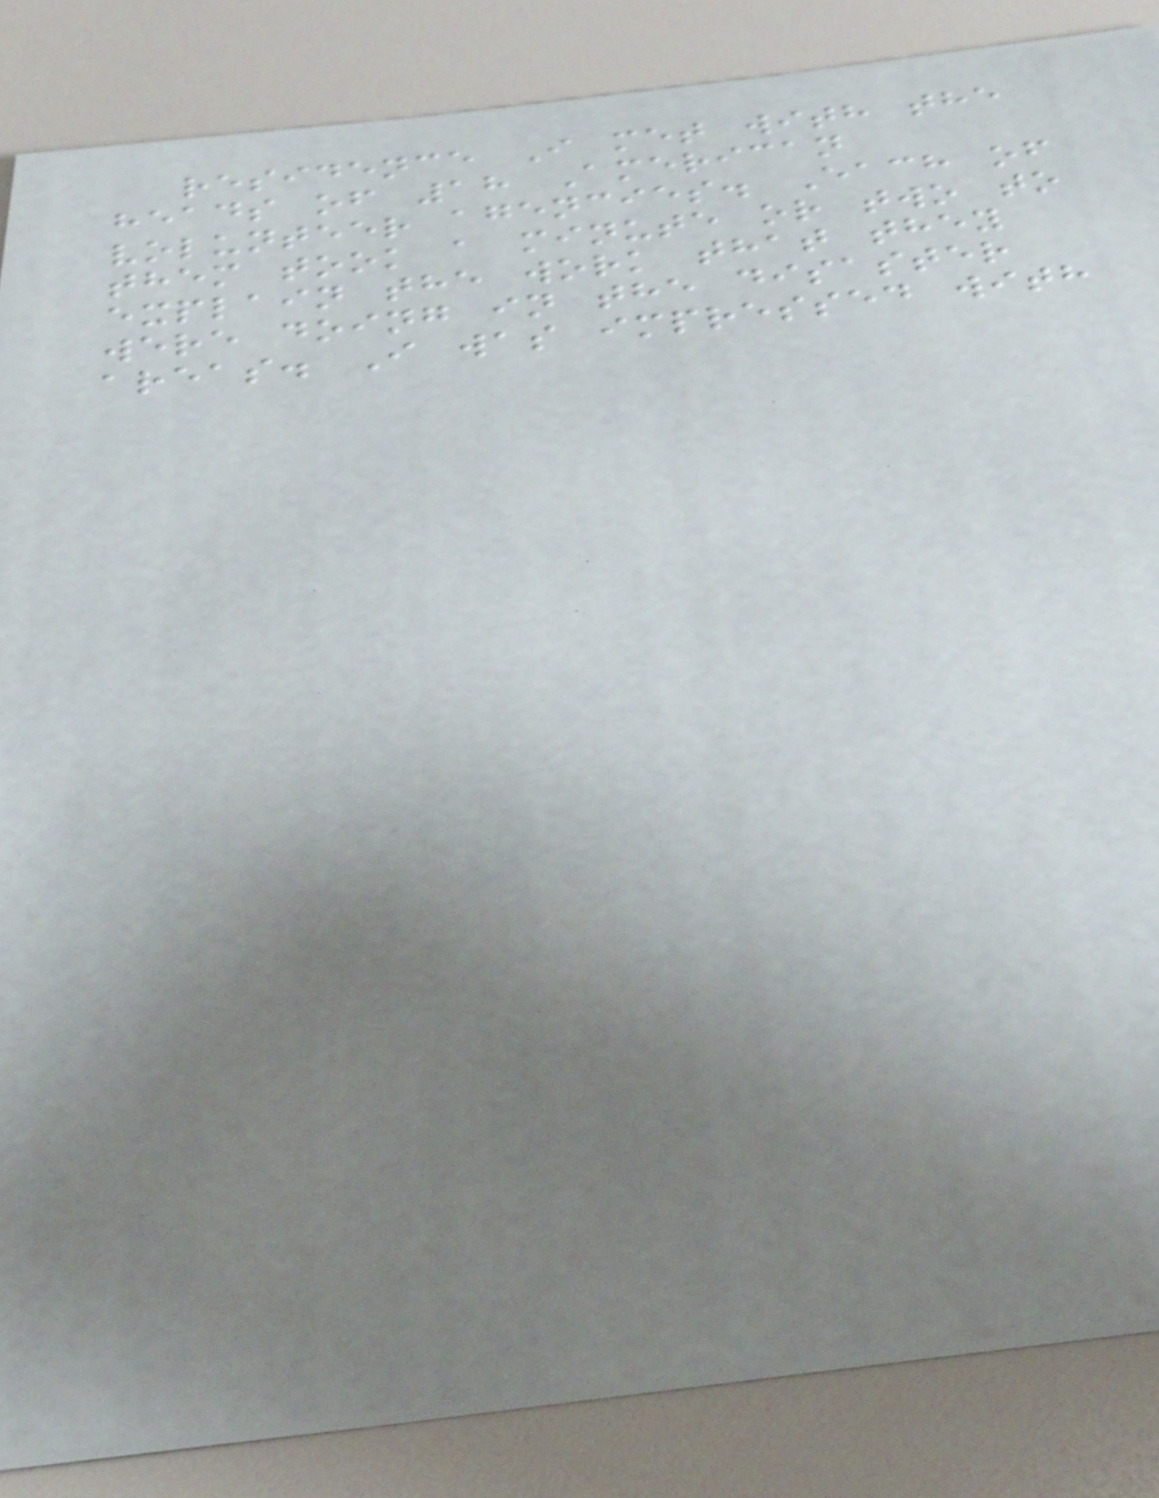residence I met with the
heads of 18 American
volunteer agencies. Each of
them took a minute or two to
explain the work that they
were doing in the disaster
areas. I was impressed with
